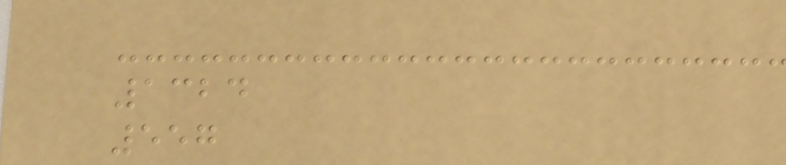1324
557
